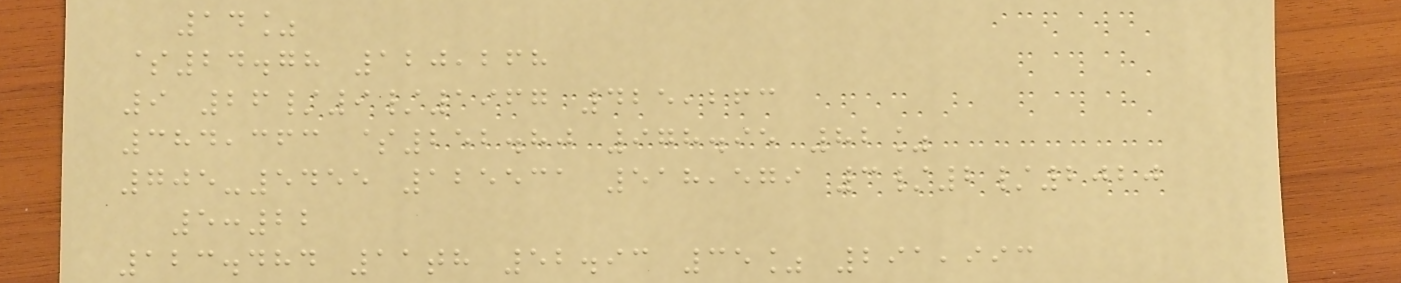14%
$24.78 120,268
9 26/9/1967 425,263
384,363 $252.80 978.95 82%
705-5455 125531 518,579 3/2/2020
5:22
123.484 11th 52.93 35% 291,993
